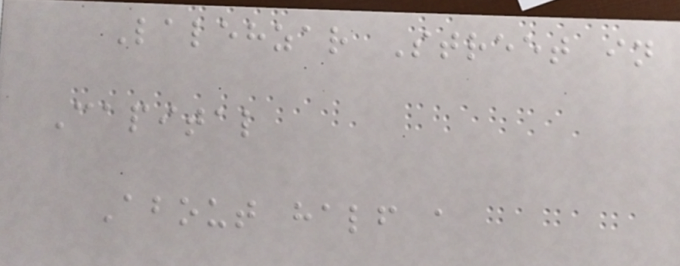Lalehzar Street in
Capital
About half a
